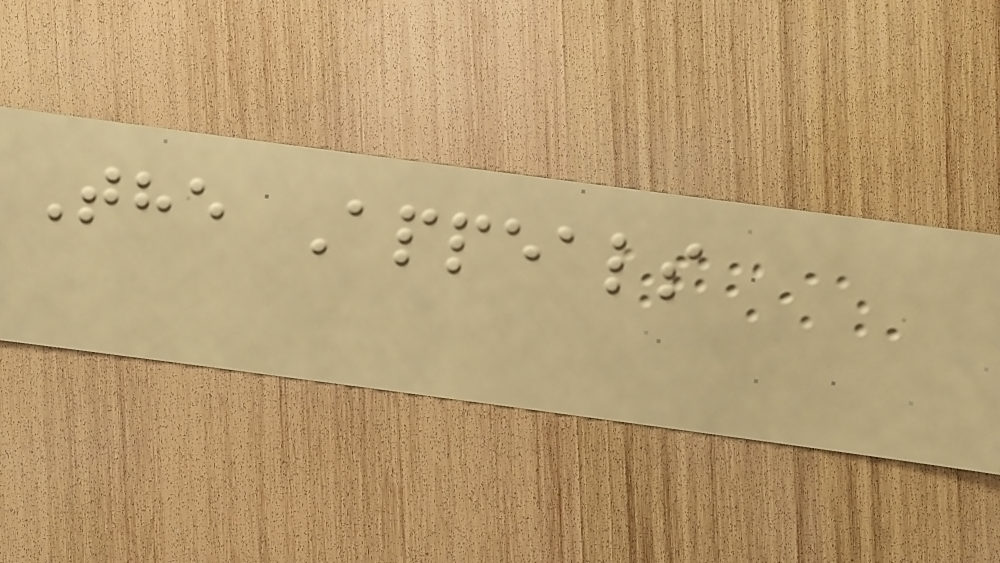The Appeals
